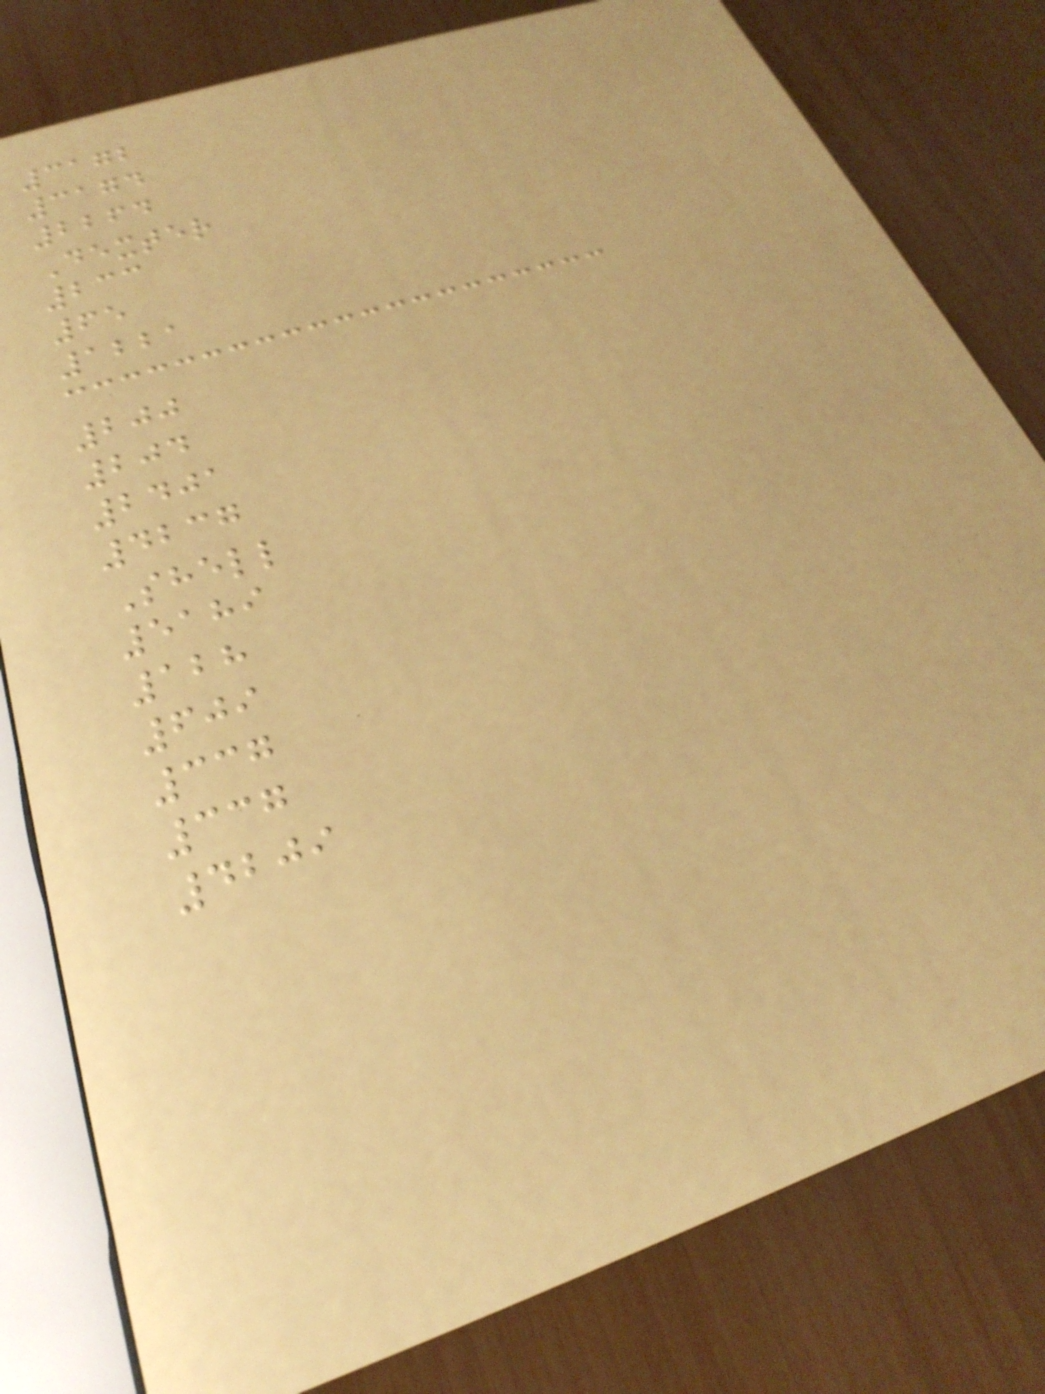3172
3174
2264
Dexter
233
65
1221
200
204
2401
4237
Shell
5189
128
609
337
337
4209
